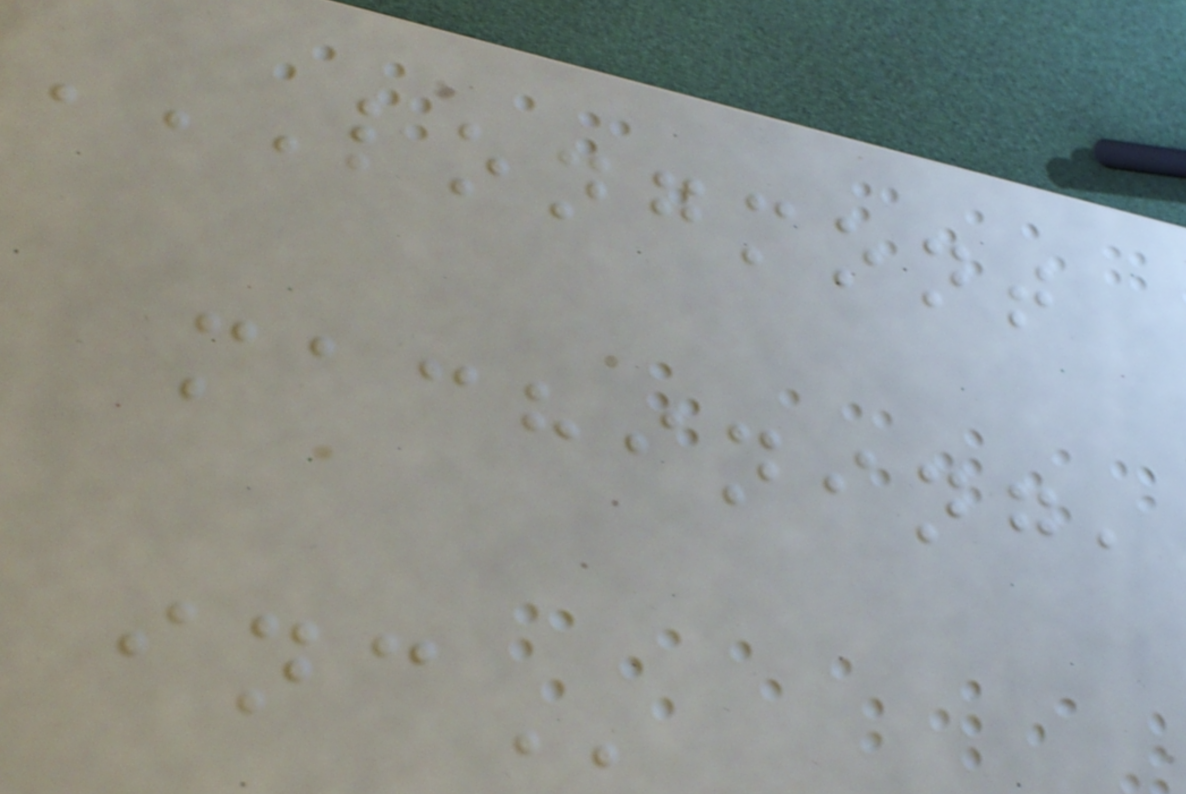LONGMONT
MACHINING,
INC
